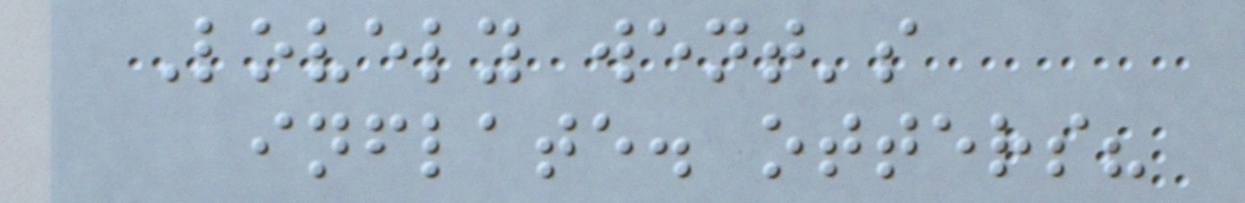Lovely went's
inflate. otters?
